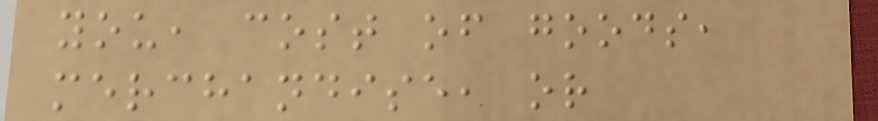you, cost of goods,
merchandise, or
